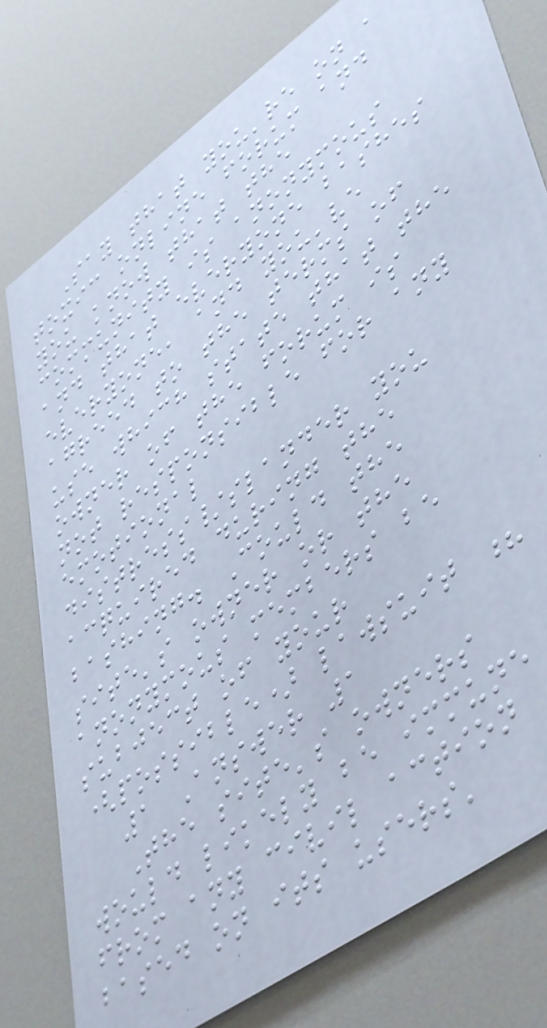Say that you're on a
toxic online forum and
you know that the
community is anonymous
and that everyone bashes
everyone, and you've
agreed to the terms of
use which state that the
owner of the forum is
not responsible for any
emotional
distress/slander you
acquired during the
bashing. Could the
site's owner or the
anonymous members be
subject of your
(possible) lawsuit ?
1 Answer 1
The site's owners
would likely be immune
from any civil action
based on its users'
